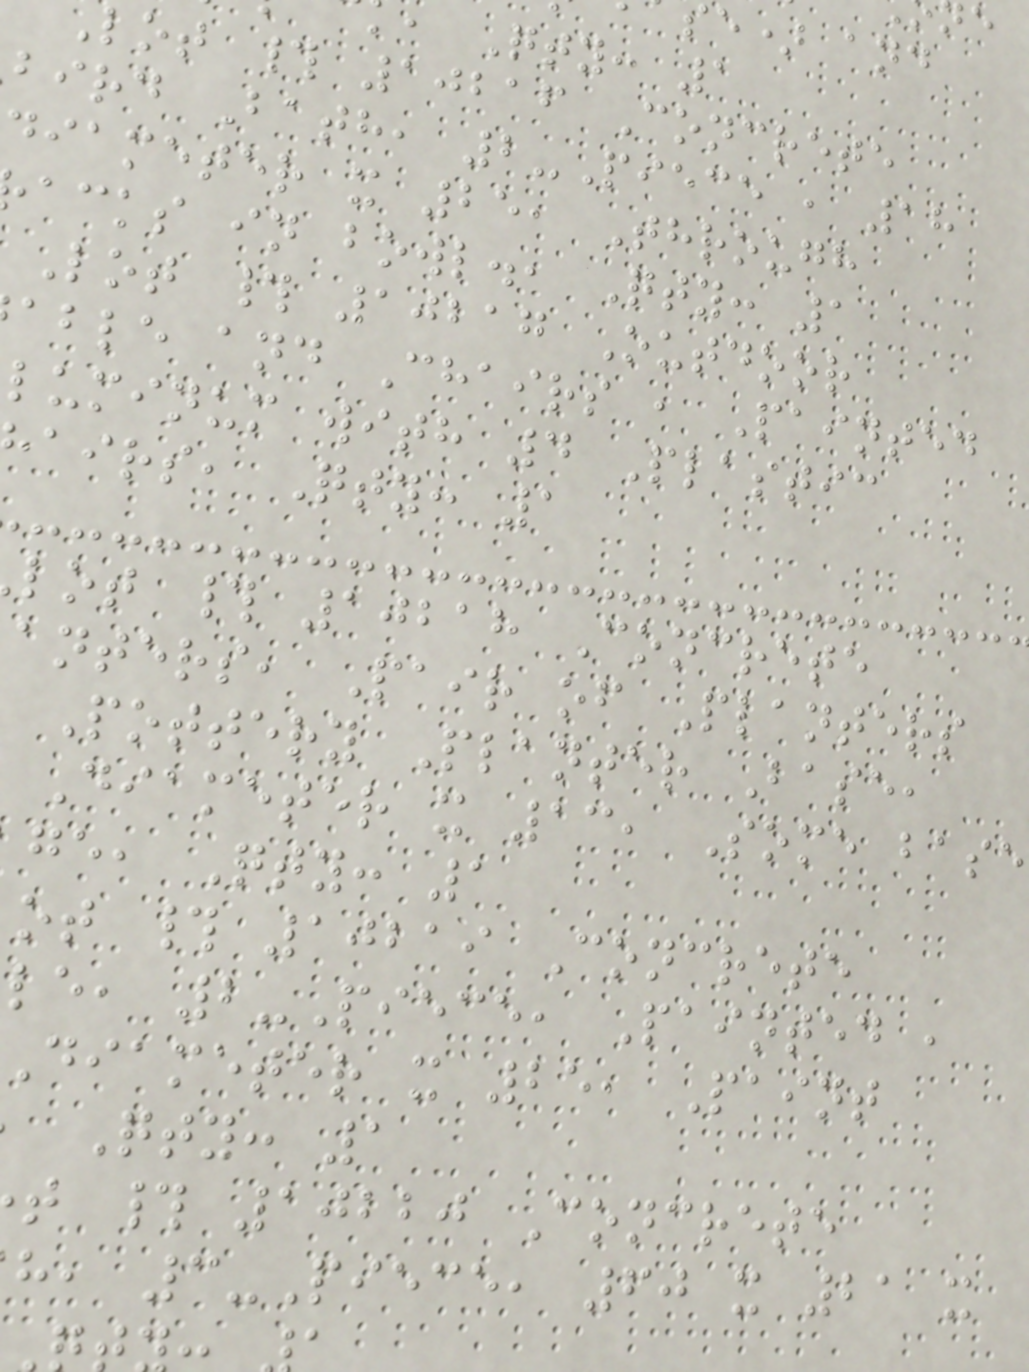e) and
, Qty: 1
lot # 10216 Concrete
bird Bath, 2-Piece , 18
diameter x 25, Through
acks in bowl., Qty: 1
Lot # 10217 Outdoor
able and Chairs , Painted
luminum with 4 Plastic
airs, Qty: 1
lot # 10218 Concrete
anters, Pair of Planters
Pottery Planter Base,
Diameter x 13, Some base
ge, Qty: 1
ot # 10219 Concrete
le, 2-Piece, Painted ,
diameter x 25, Paint
Qty: 1
t # 10220 Concrete
h, 3-Piece, 60 x 21 x
